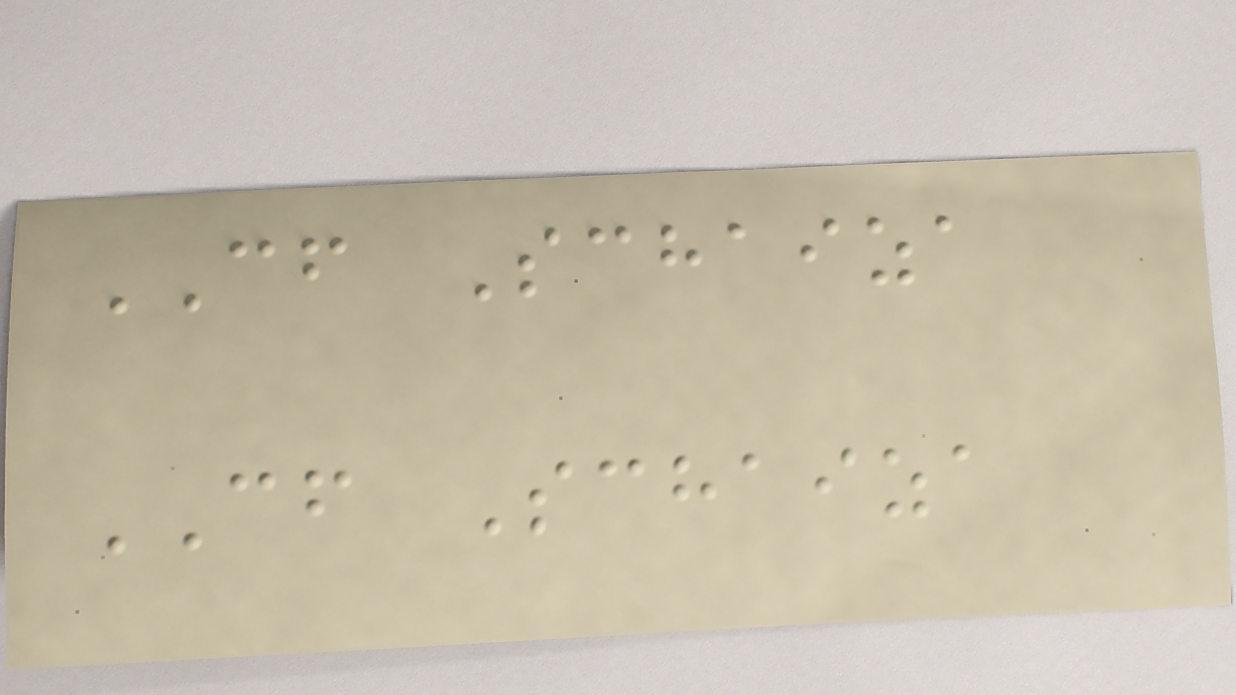CF Schaiza
CF Schaiza
